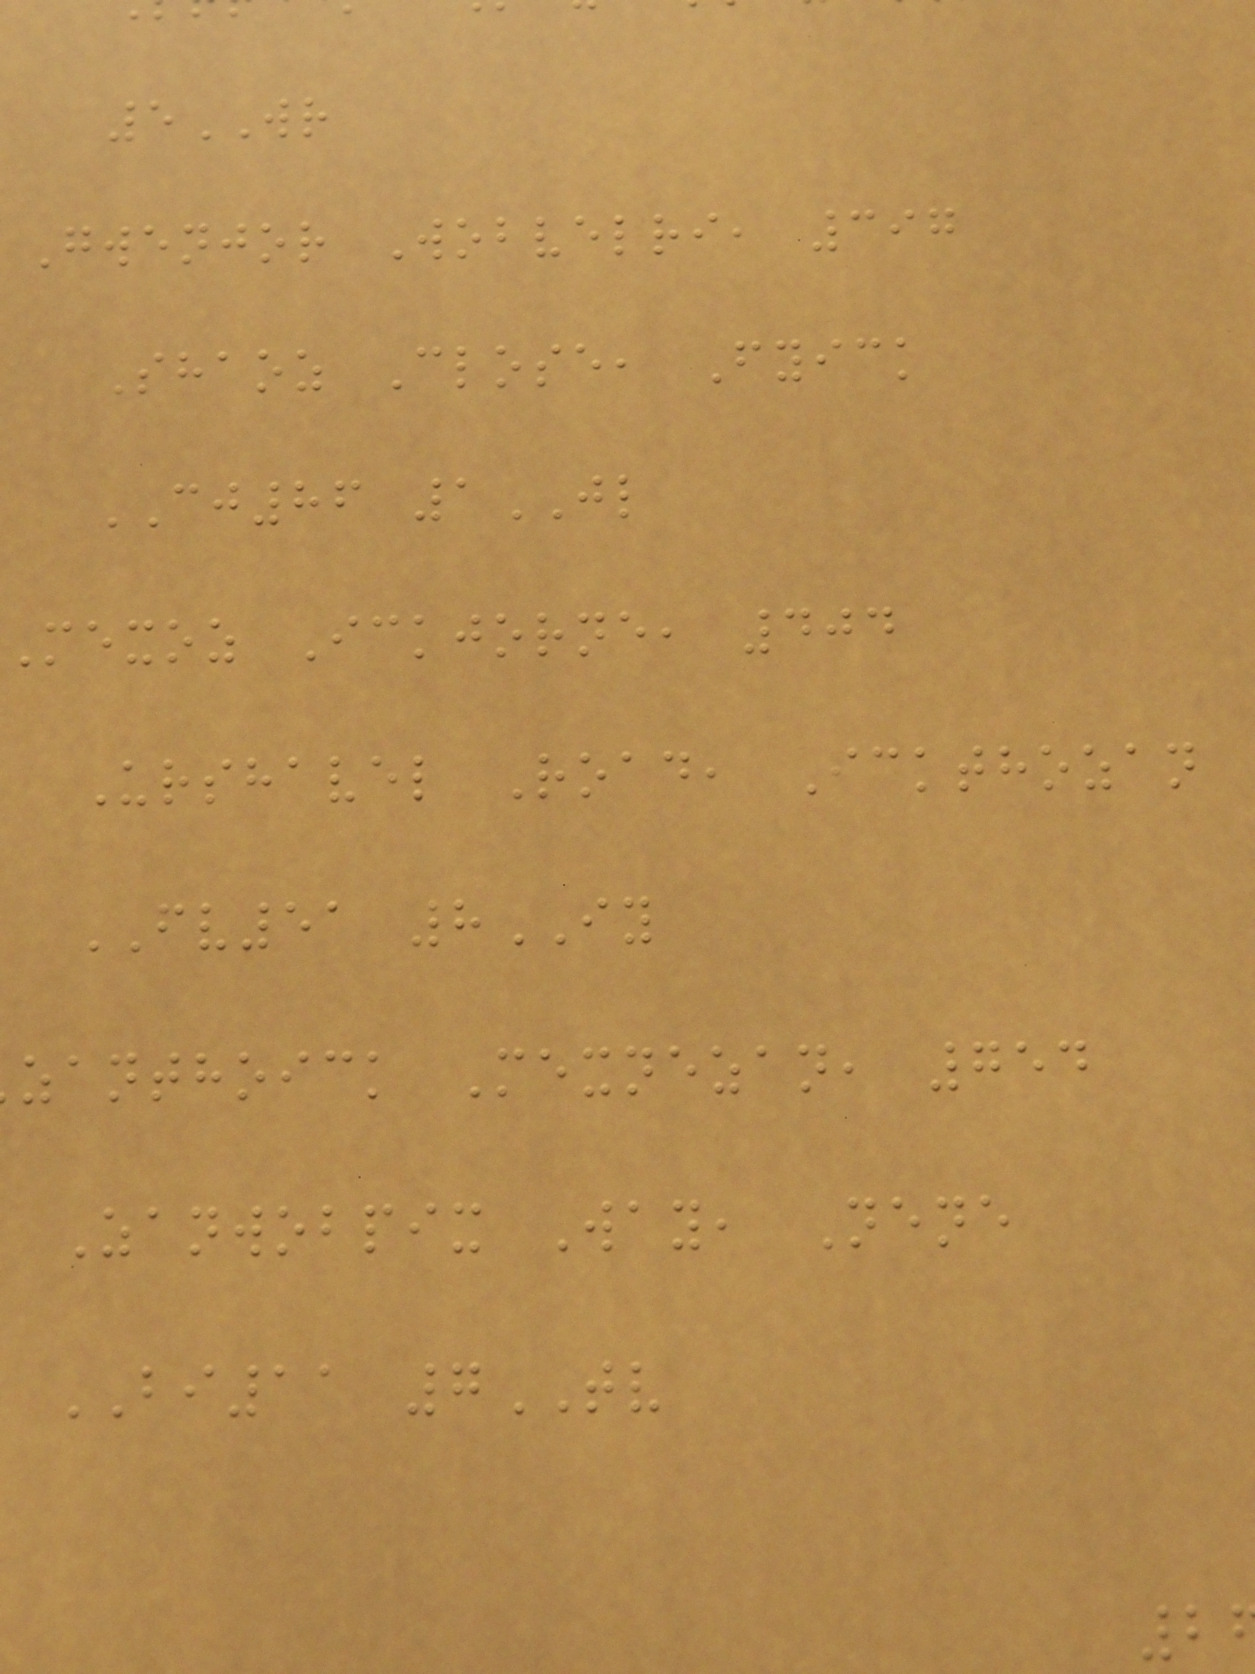5WR
Gwenjor Wobvelri, 397
Shaoz Close, Fyick
CJ86 1JL
Mexoz Ickjorne, 404
Urshavel Road, Ickthozan
FV51 8IY
zanthoick Mexnezan, 754
Zanwobpix Way, Nene
BI11 7TV
